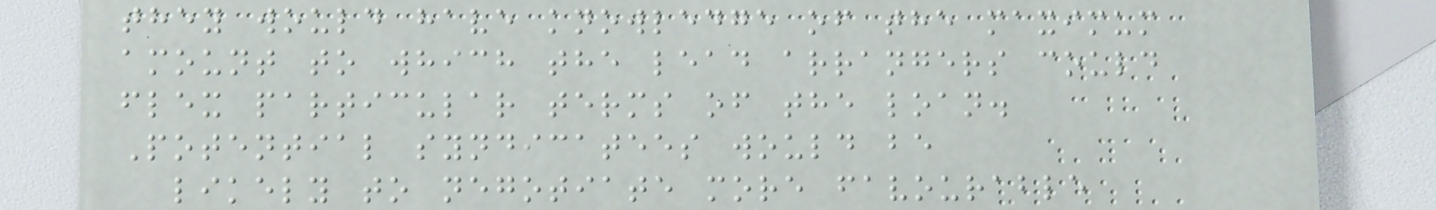they would have knowledge of the maximum
amount to which the lead arrangers could
flex particular terms of the loan.
Potential syndicatees would be
likely to negotiate more favourable
